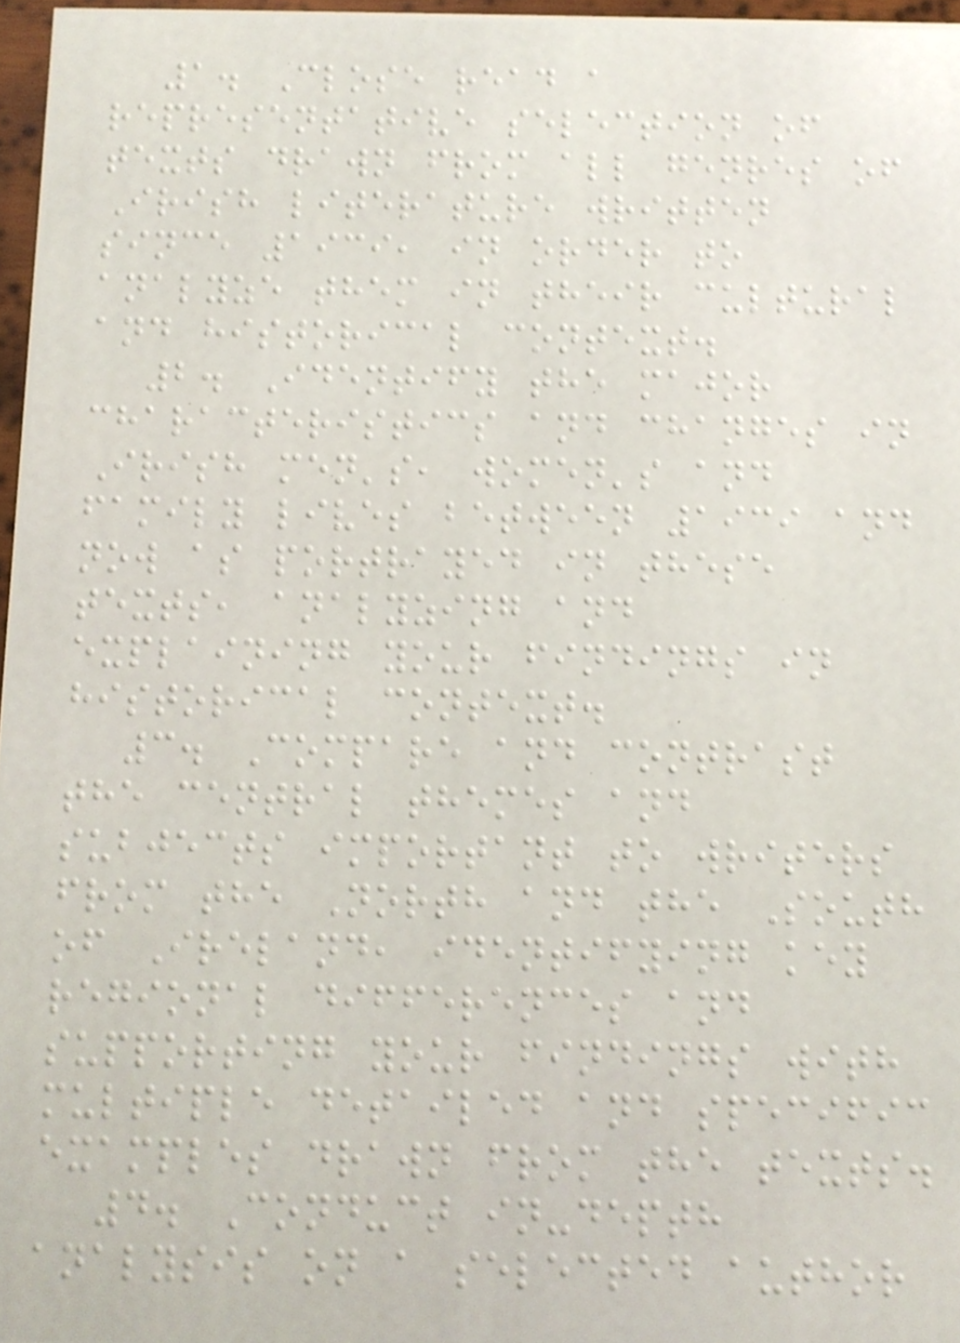1. Close read a
representative selection of
texts drawn from all genres of
Irish literature written
since 1939, in order to
analyze them in their cultural
and historical context.
2. Identify the major
characteristics and changes in
Irish men's, women's and
family lives between 1939 and
now as portrayed in these
texts, analyzing and
explaining your findings in
historical context.
3. Compare and contrast
the central themes and
subjects important to writers
from the North and the South
of Ireland, identifying key
regional differences and
supporting your findings with
multiple detailed and specific
examples drawn from the texts.
4. Conduct in-depth
analysis on a selected author
